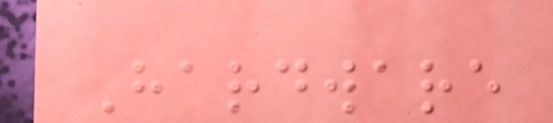Hardware
